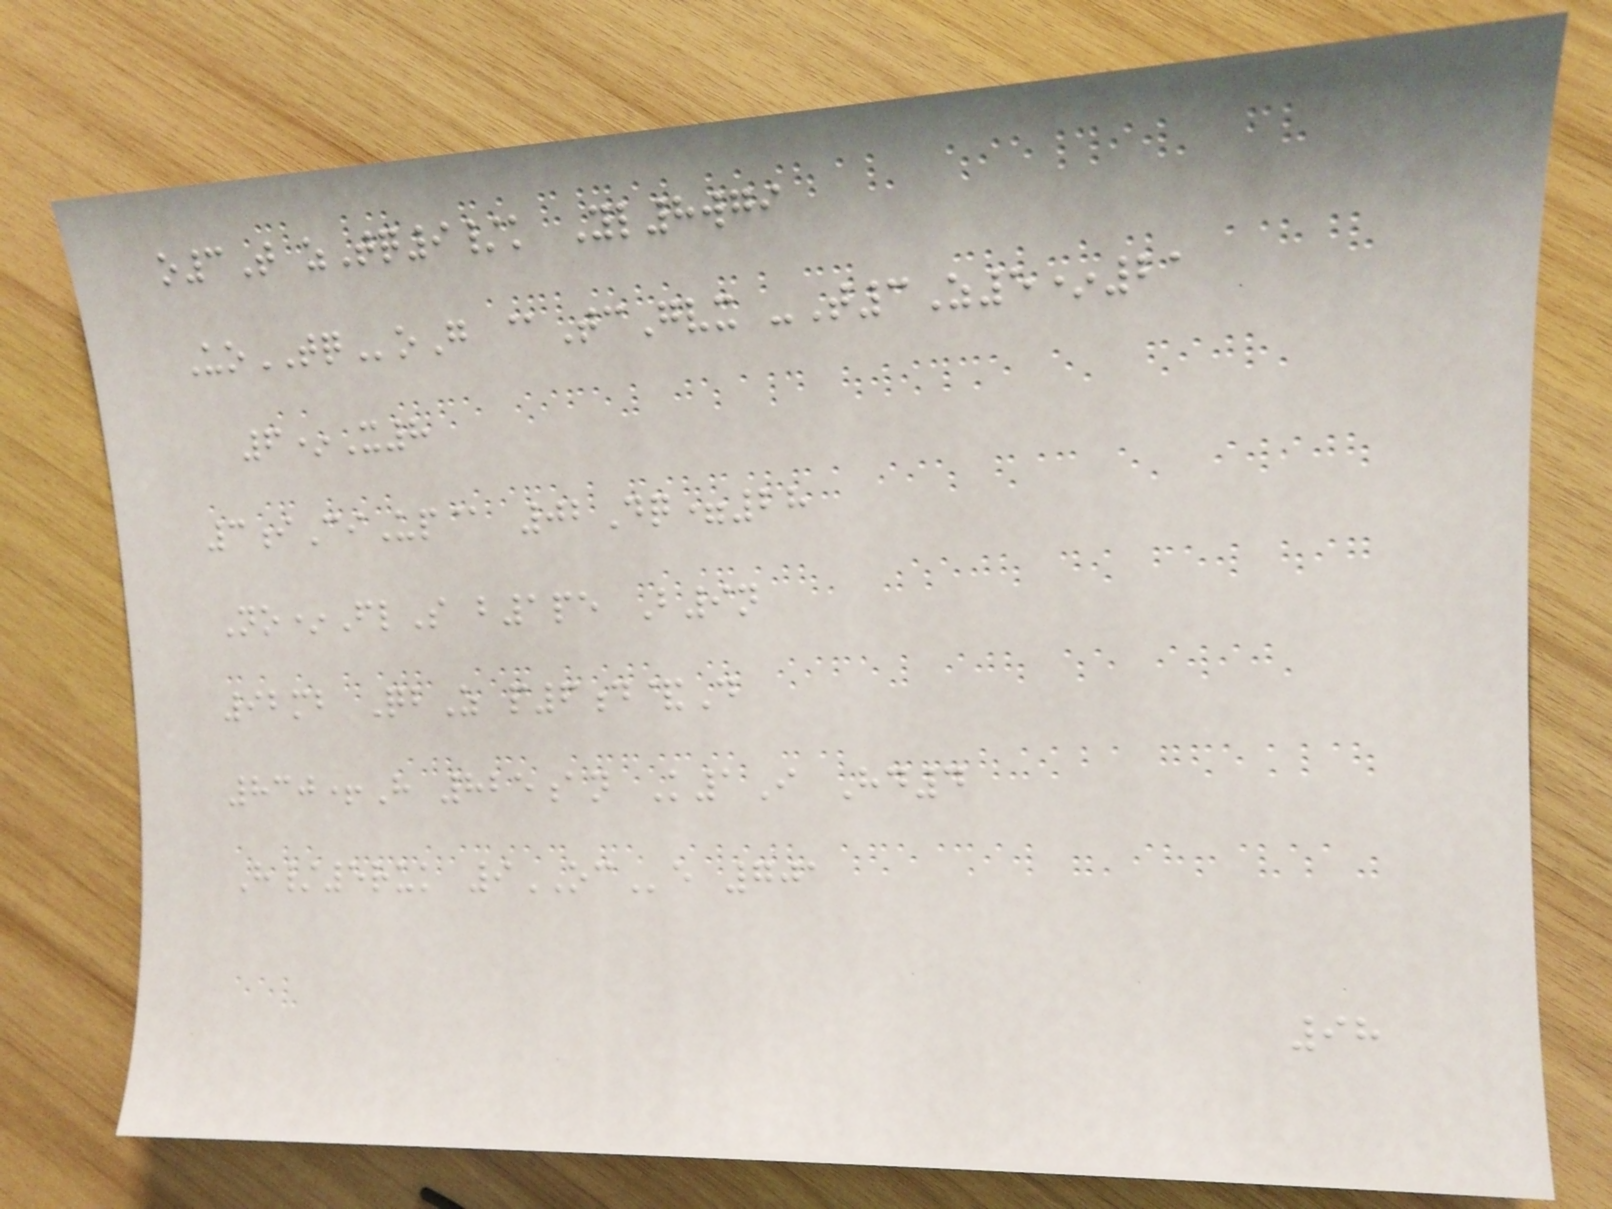o3T zTq9/k Yl8wgi
UoTQoG @TcGvx -T3Z5*21
6*X8
3iCiUp@ 02Dq=28
No*FlS b1pe B9n
92mb QbZ p6d&D
830+H 825an K1I Hd4
H/5ruk 9OCe 701
98
